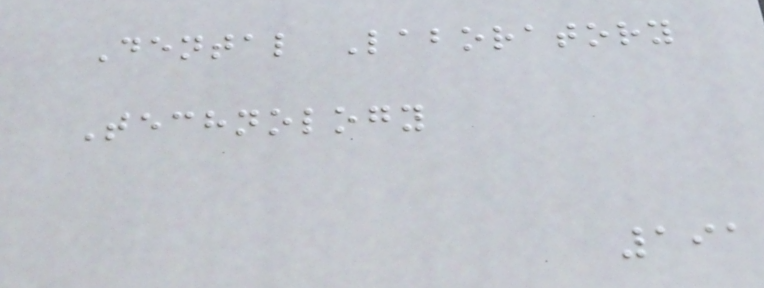Dental Laboratory
Technology
191
